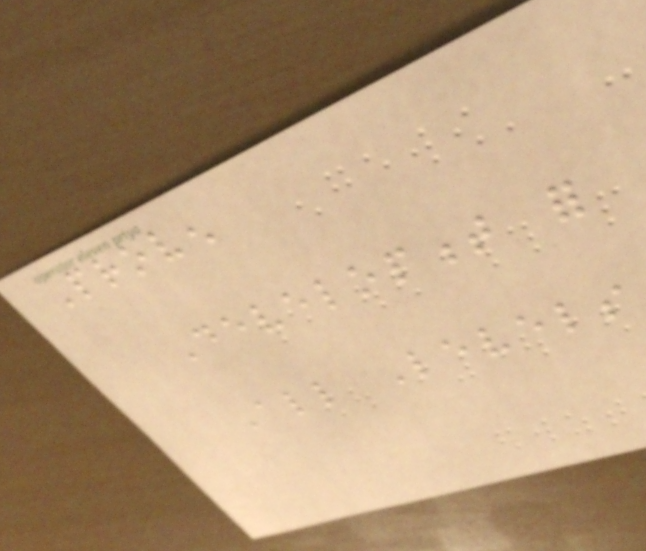Proven
Development for
All Levels
